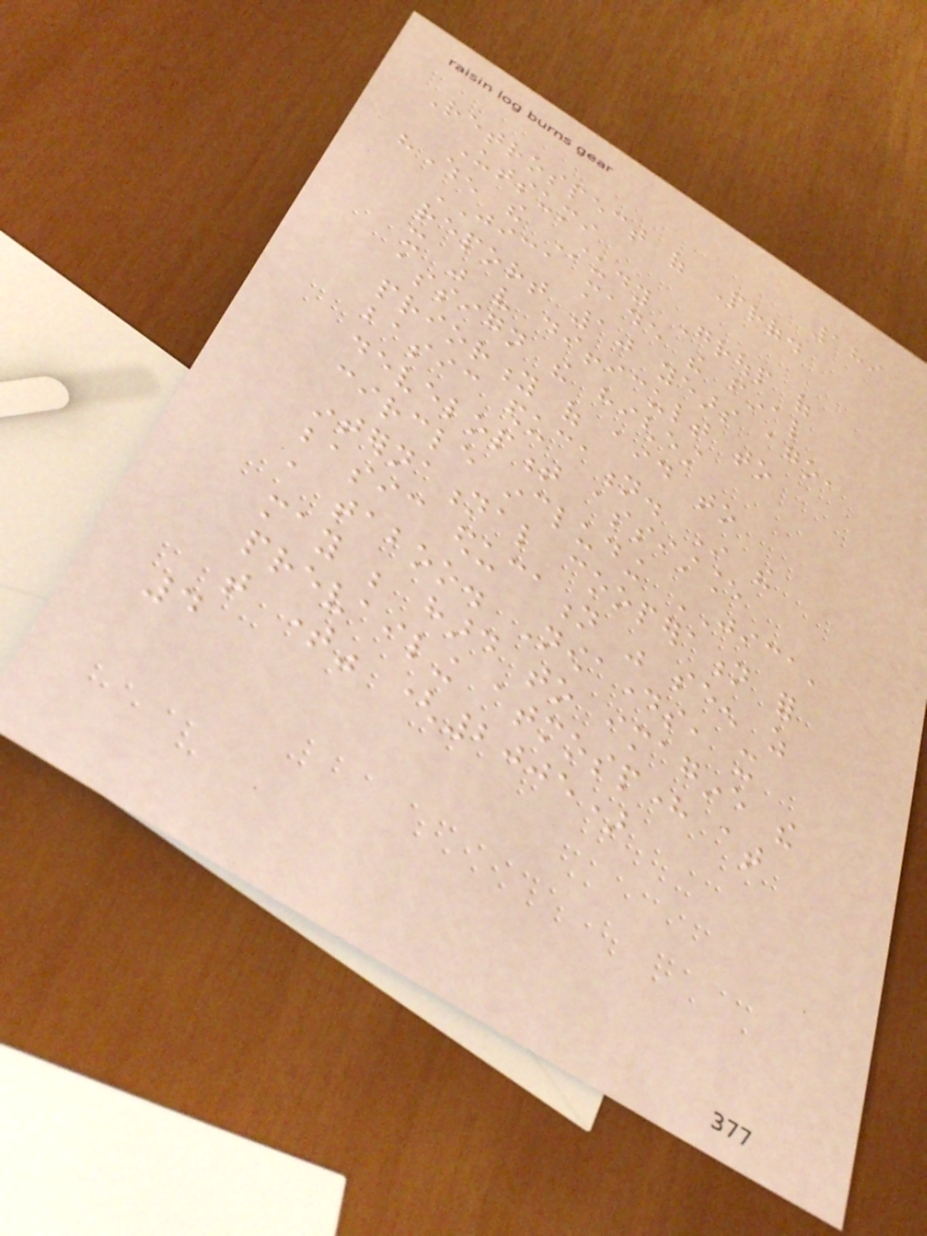189
Retrospect of Prof.
Utsumi
"When the Study Group of
JICA made the final
report 10 years ago,
it was very difficult to
assign the highest
priority of aid to
basic education. In the
development assistance
circle including JICA,
international cooperation for
basic education was seen as
a taboo. Nowadays, it
may be hard to imagine the
prevailing atmosphere at
that time" (2005)
4
